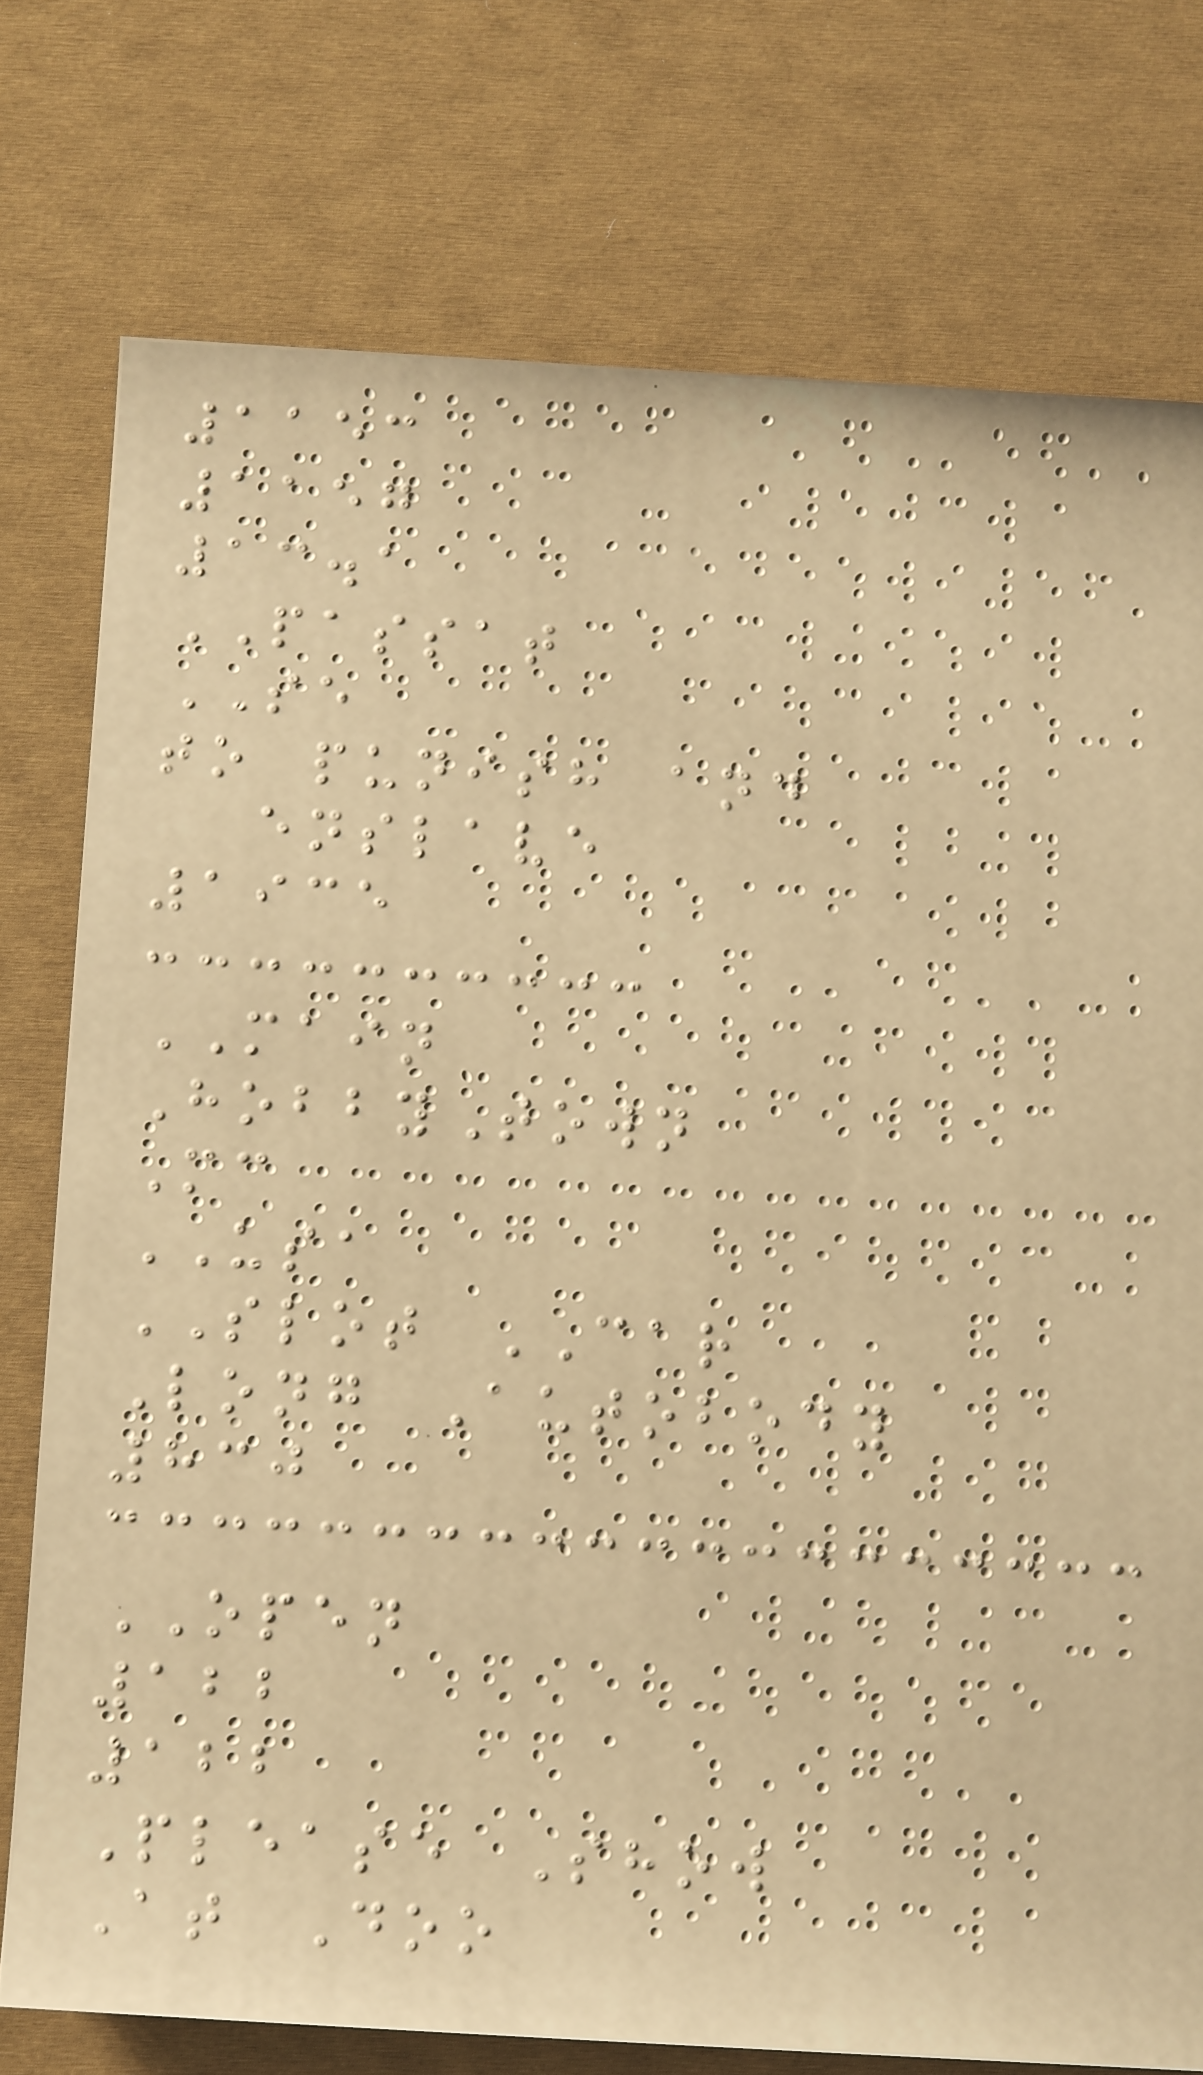1153
1157
13.1
PASSAT
SE
to punish and
enslave
1935
MAIN
HobbyTown
Mc
USA
SLOT CAR
Long Autobody
830
OPEN
122
122
Please Show
At Doo
